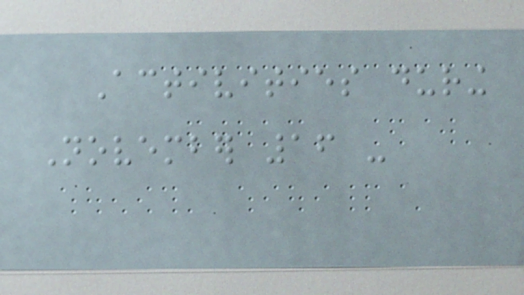Activities during
November 16 -
